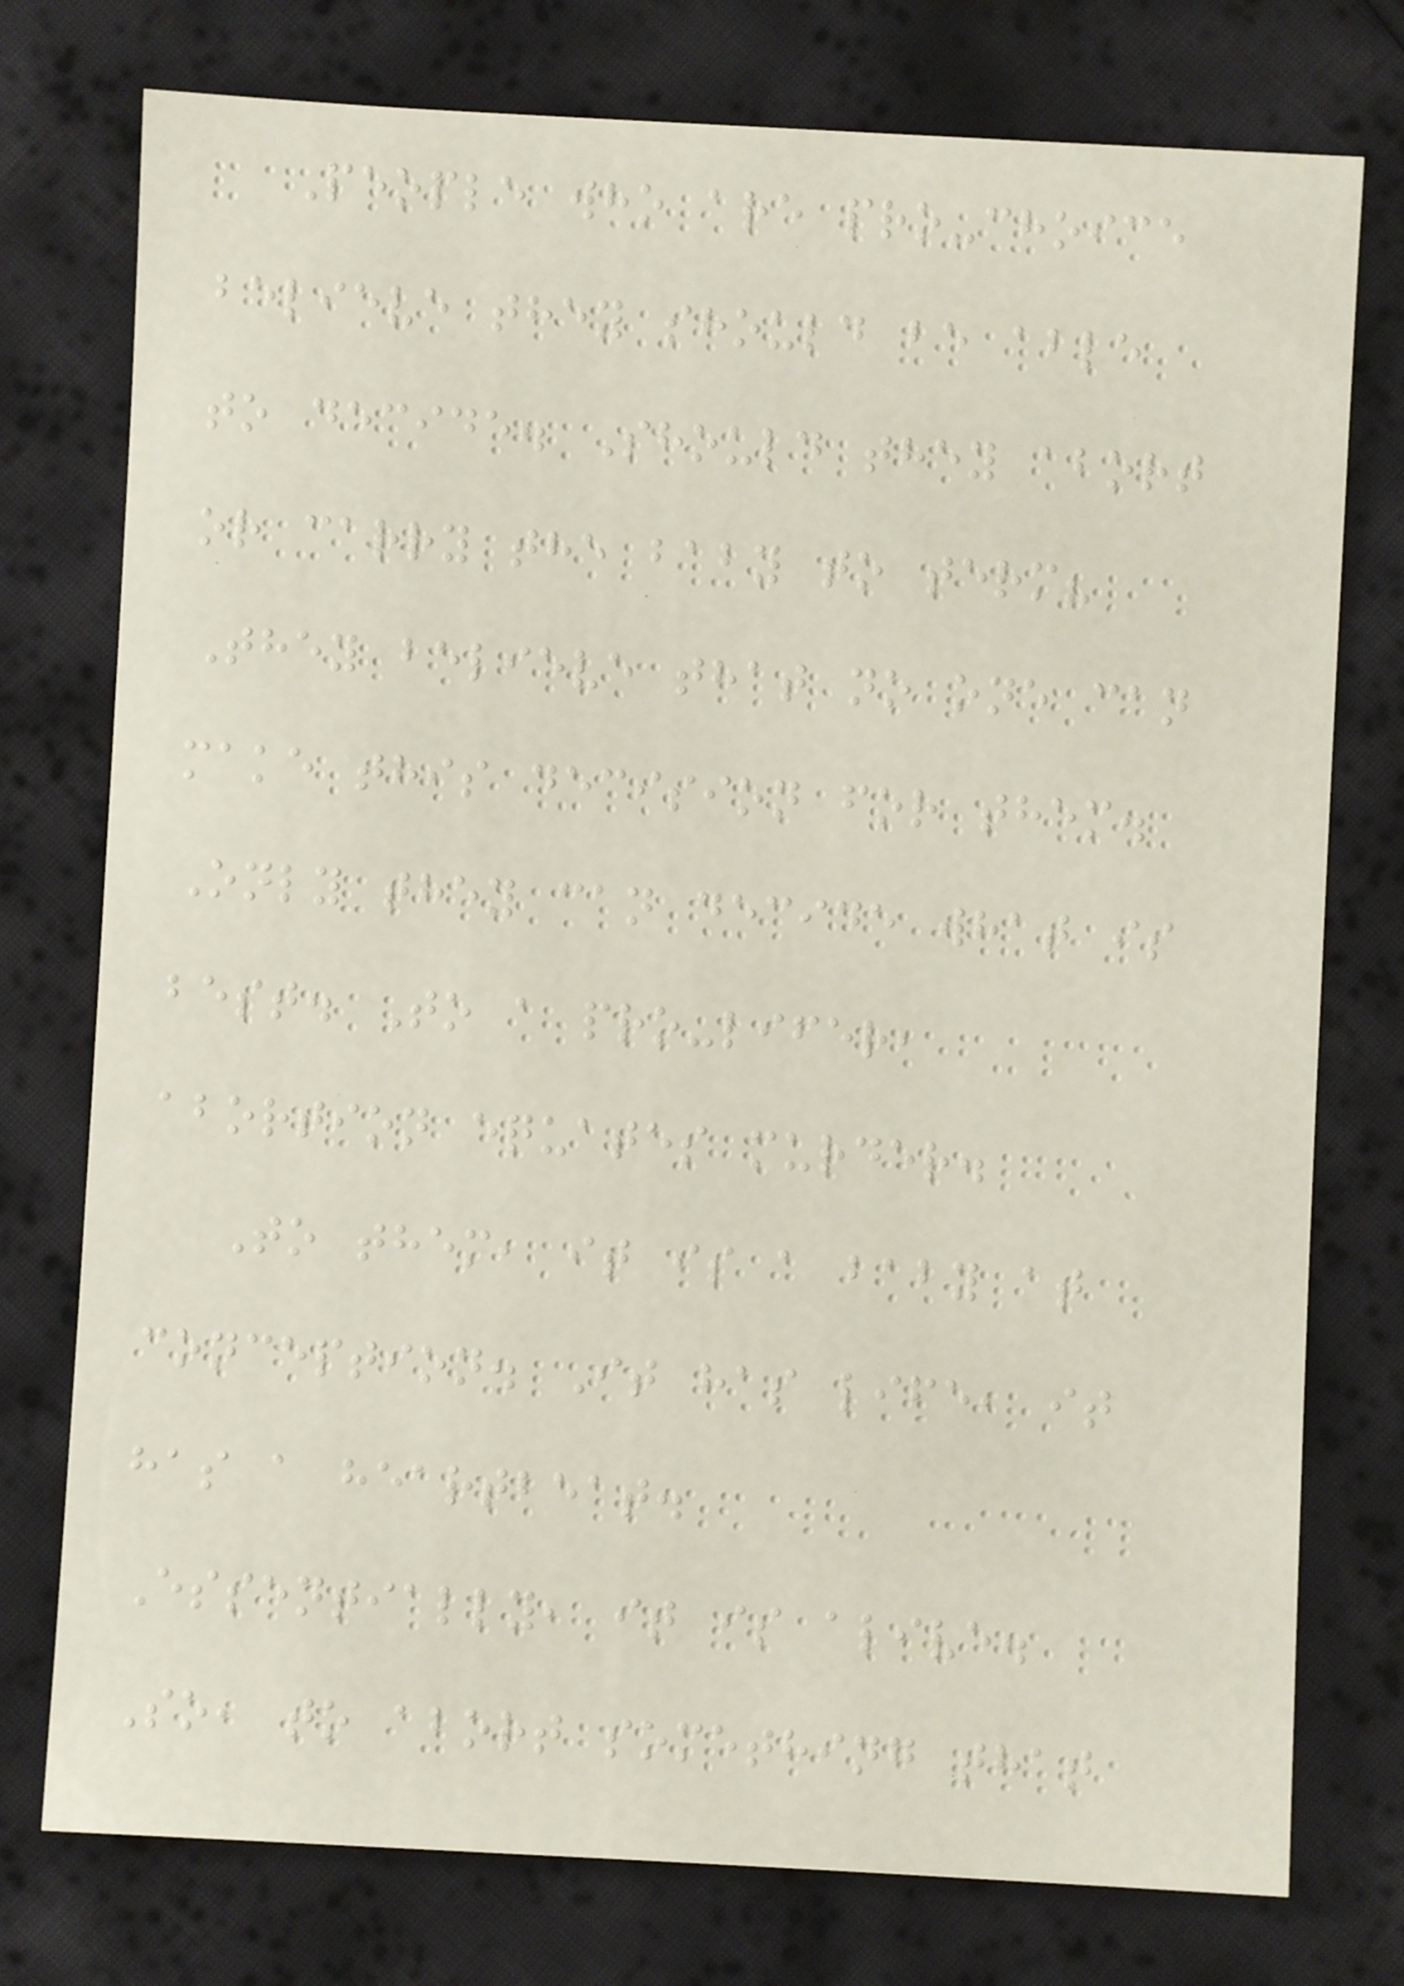People who are pro-choice
believe they should be able
to decide. Should they abort
or carry the baby to term?
They believe that no one can
make this decision for them.
Only they can decide what is
best. To a pro-lifer,
abortion equates murder.
To them, it is a baby at
conception. It has life, it
has a heartbeat.
Essentially, it is alive.
So, to abort something that
